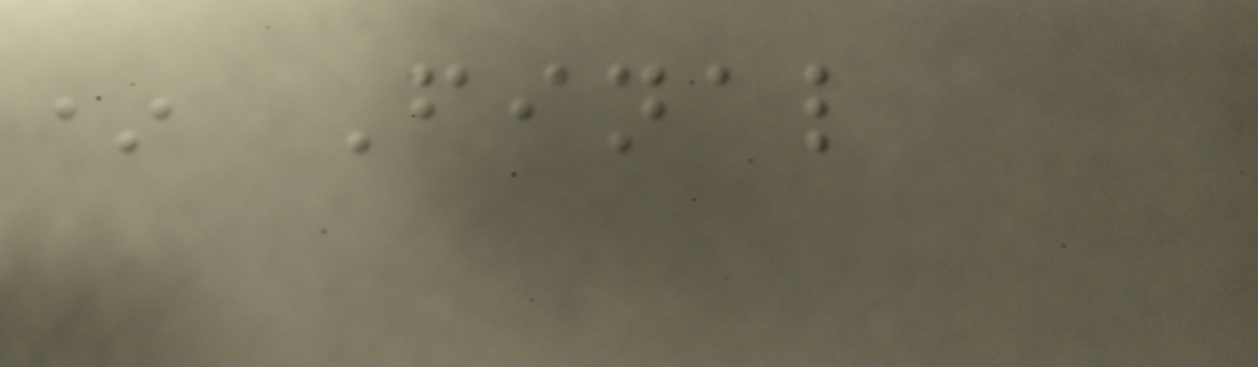* Final
